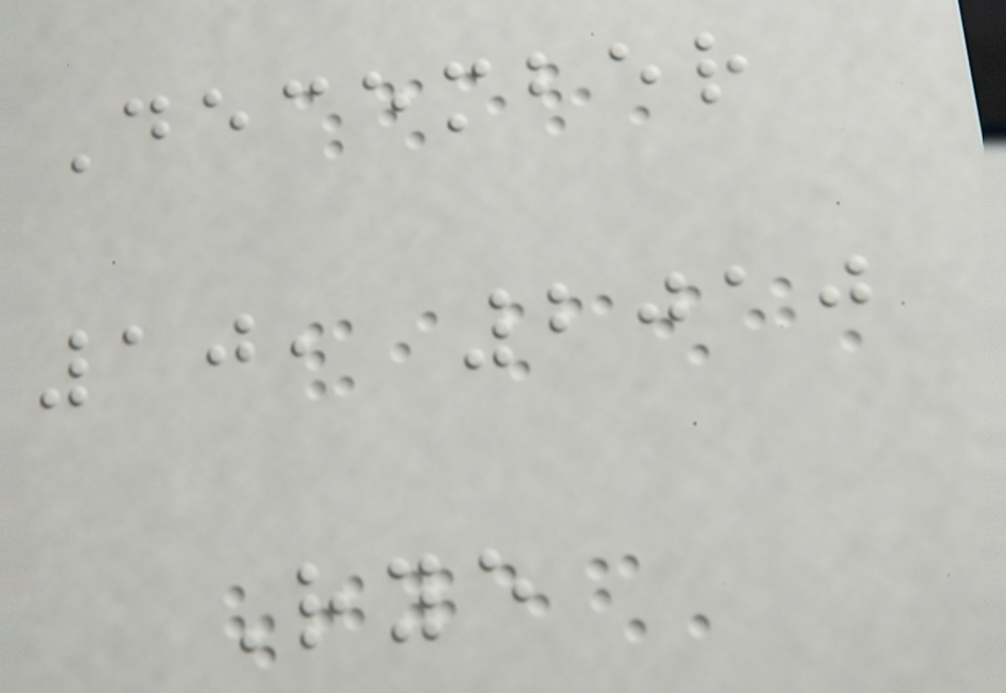December
10, 2010
Rye
